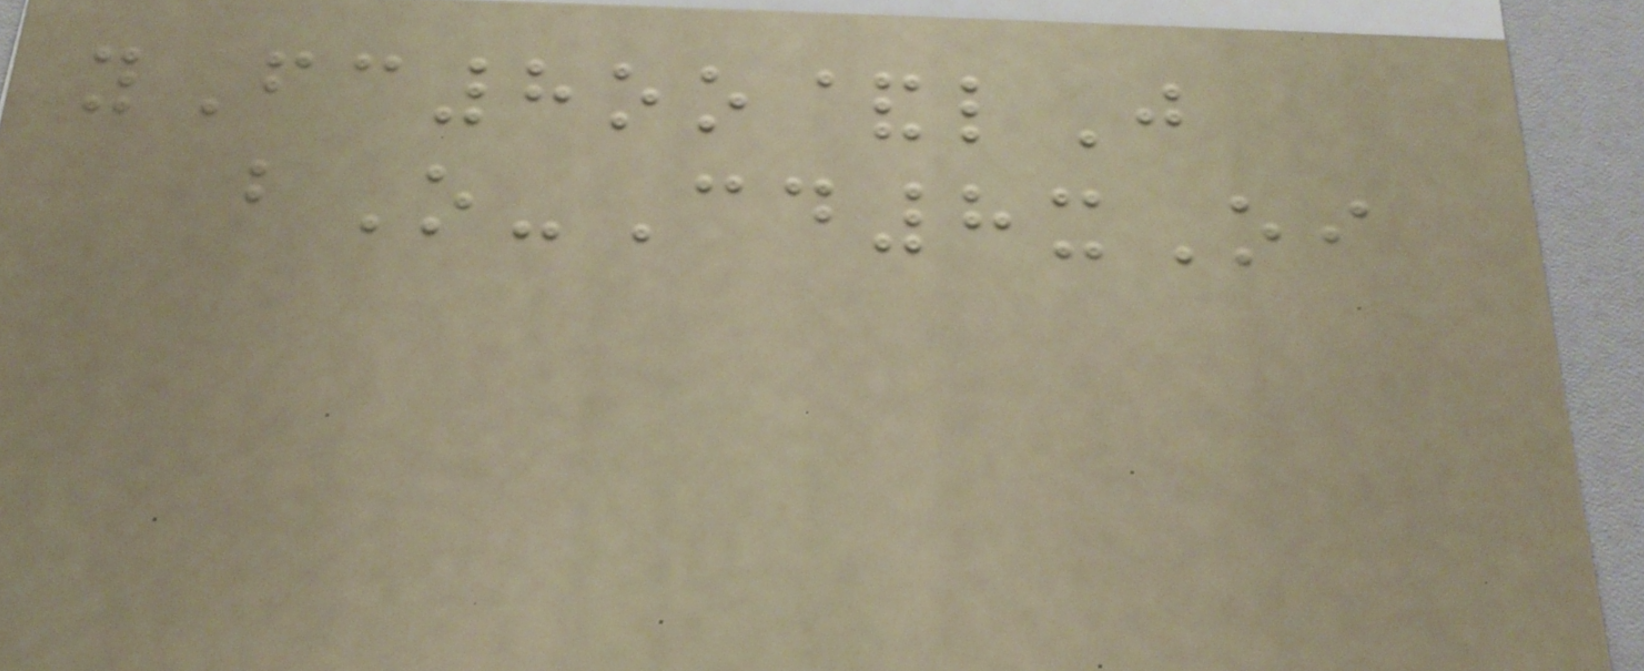yFc8oo&lJ
bO-Cd8xOi
